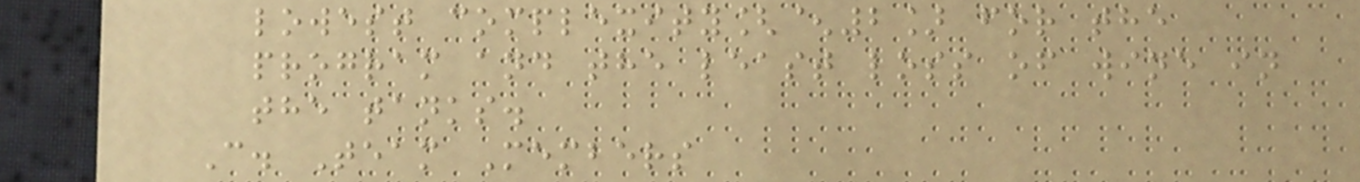lowest complexity[^2] for the
program and the least loss of wine in
the tanks.
C. Team Members
